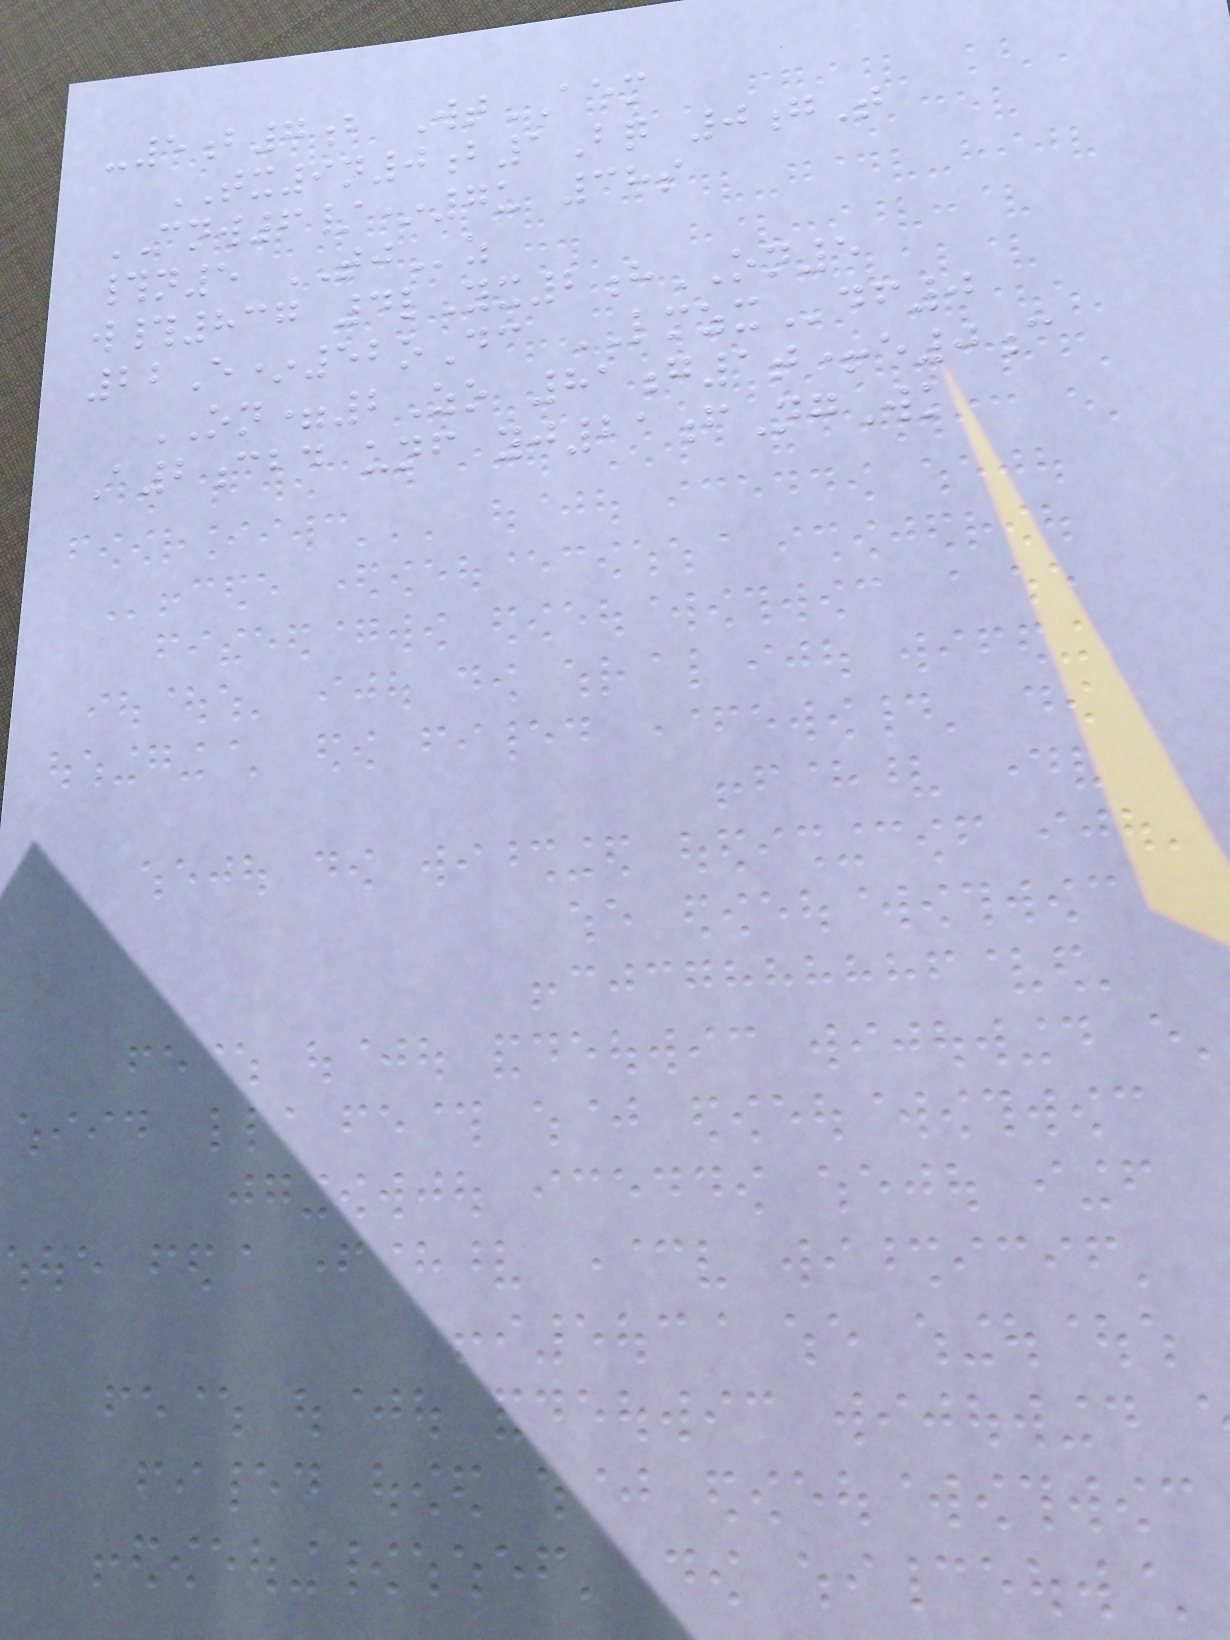-5b7b WtAEM
TX9n0b1Bq 0gT
CNW6/*7u 38s
#n5 TJz
w#837 4lYx2hON5
22E*52oDc LMZXdf0
ON=2Zo 81g1t+e0c
A2cbd unf yj21fNgWk
